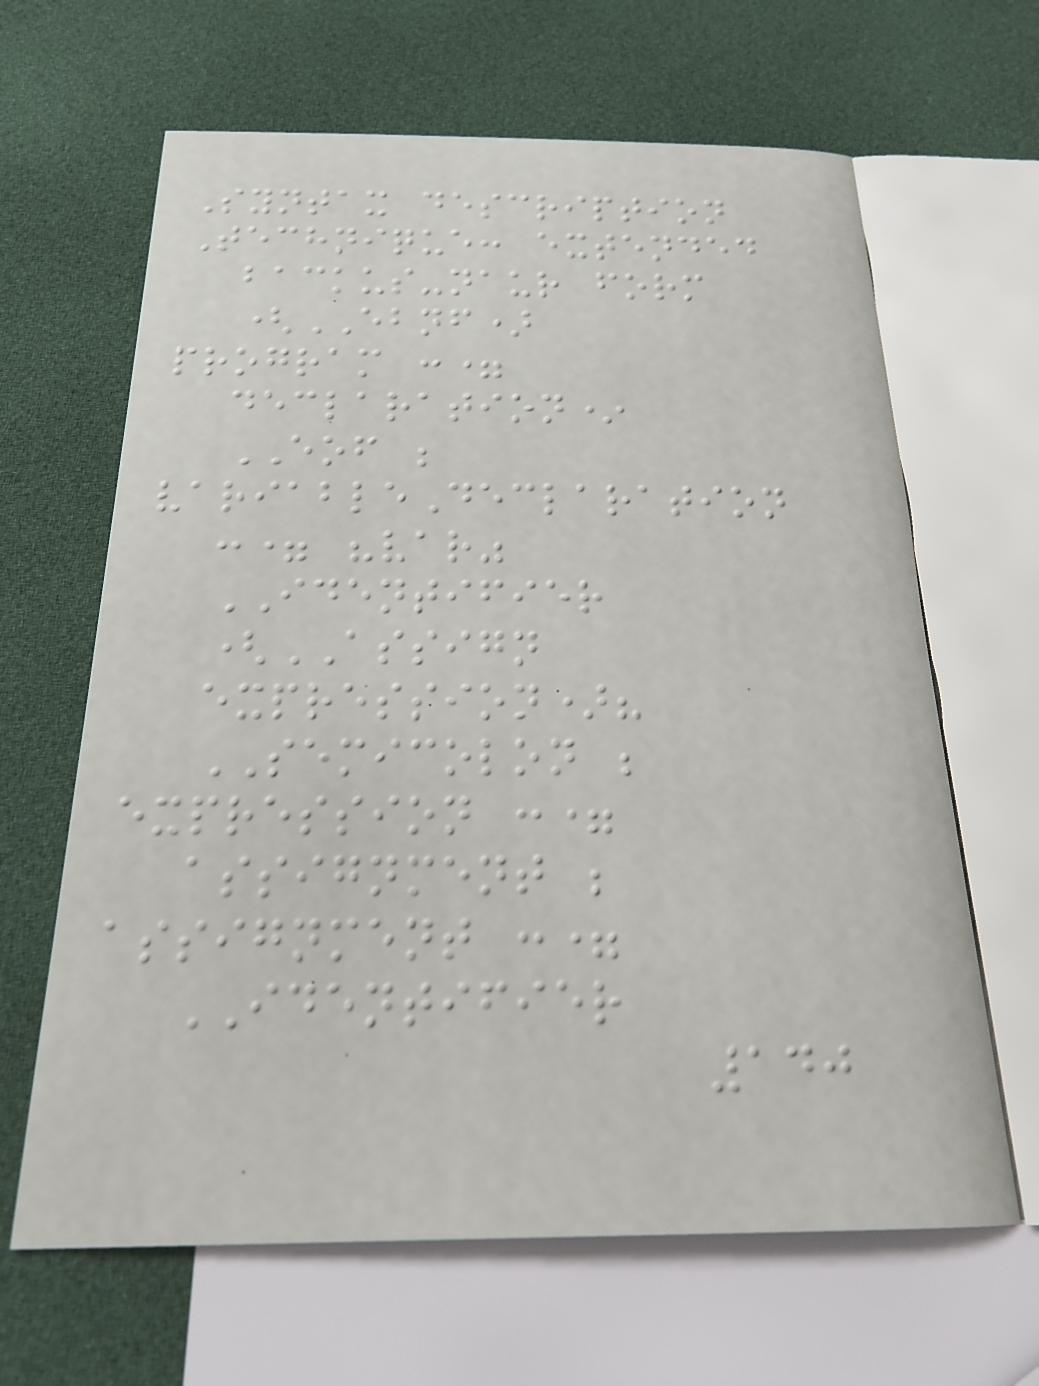Syntax description
Technique: extended
backus-naur form
(EBNF)
program :=
declaration*
EOF ;
variableDeclaration
:= "var"
IDENTIFIER
(ASSIGN
expression)?
SEMICOLON ;
expression :=
assignment ;
assignment :=
IDENTIFIER
140
